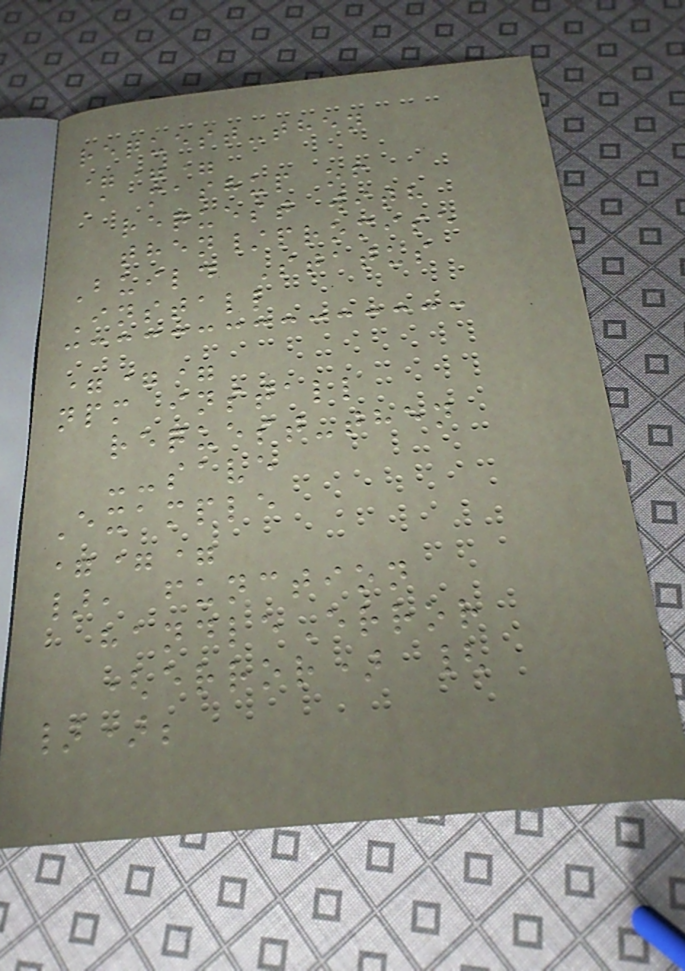request-then
===
A mashup of
request with
then/promise
Build Status
Install
===
npm install
request-then
--save
Example
===
}, function
handleError
(error) {
});
